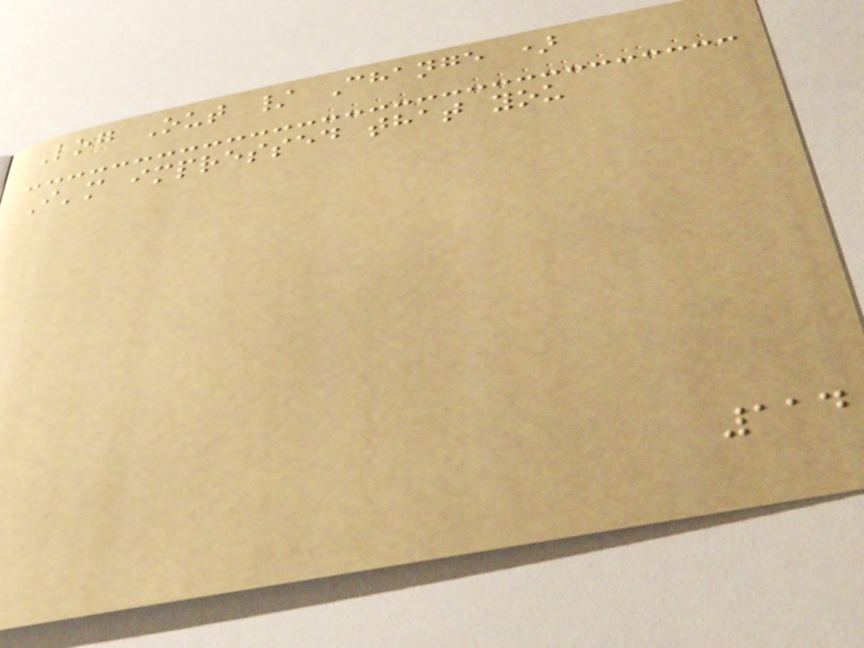Log Out / Change )
I'm impressed that you
114
